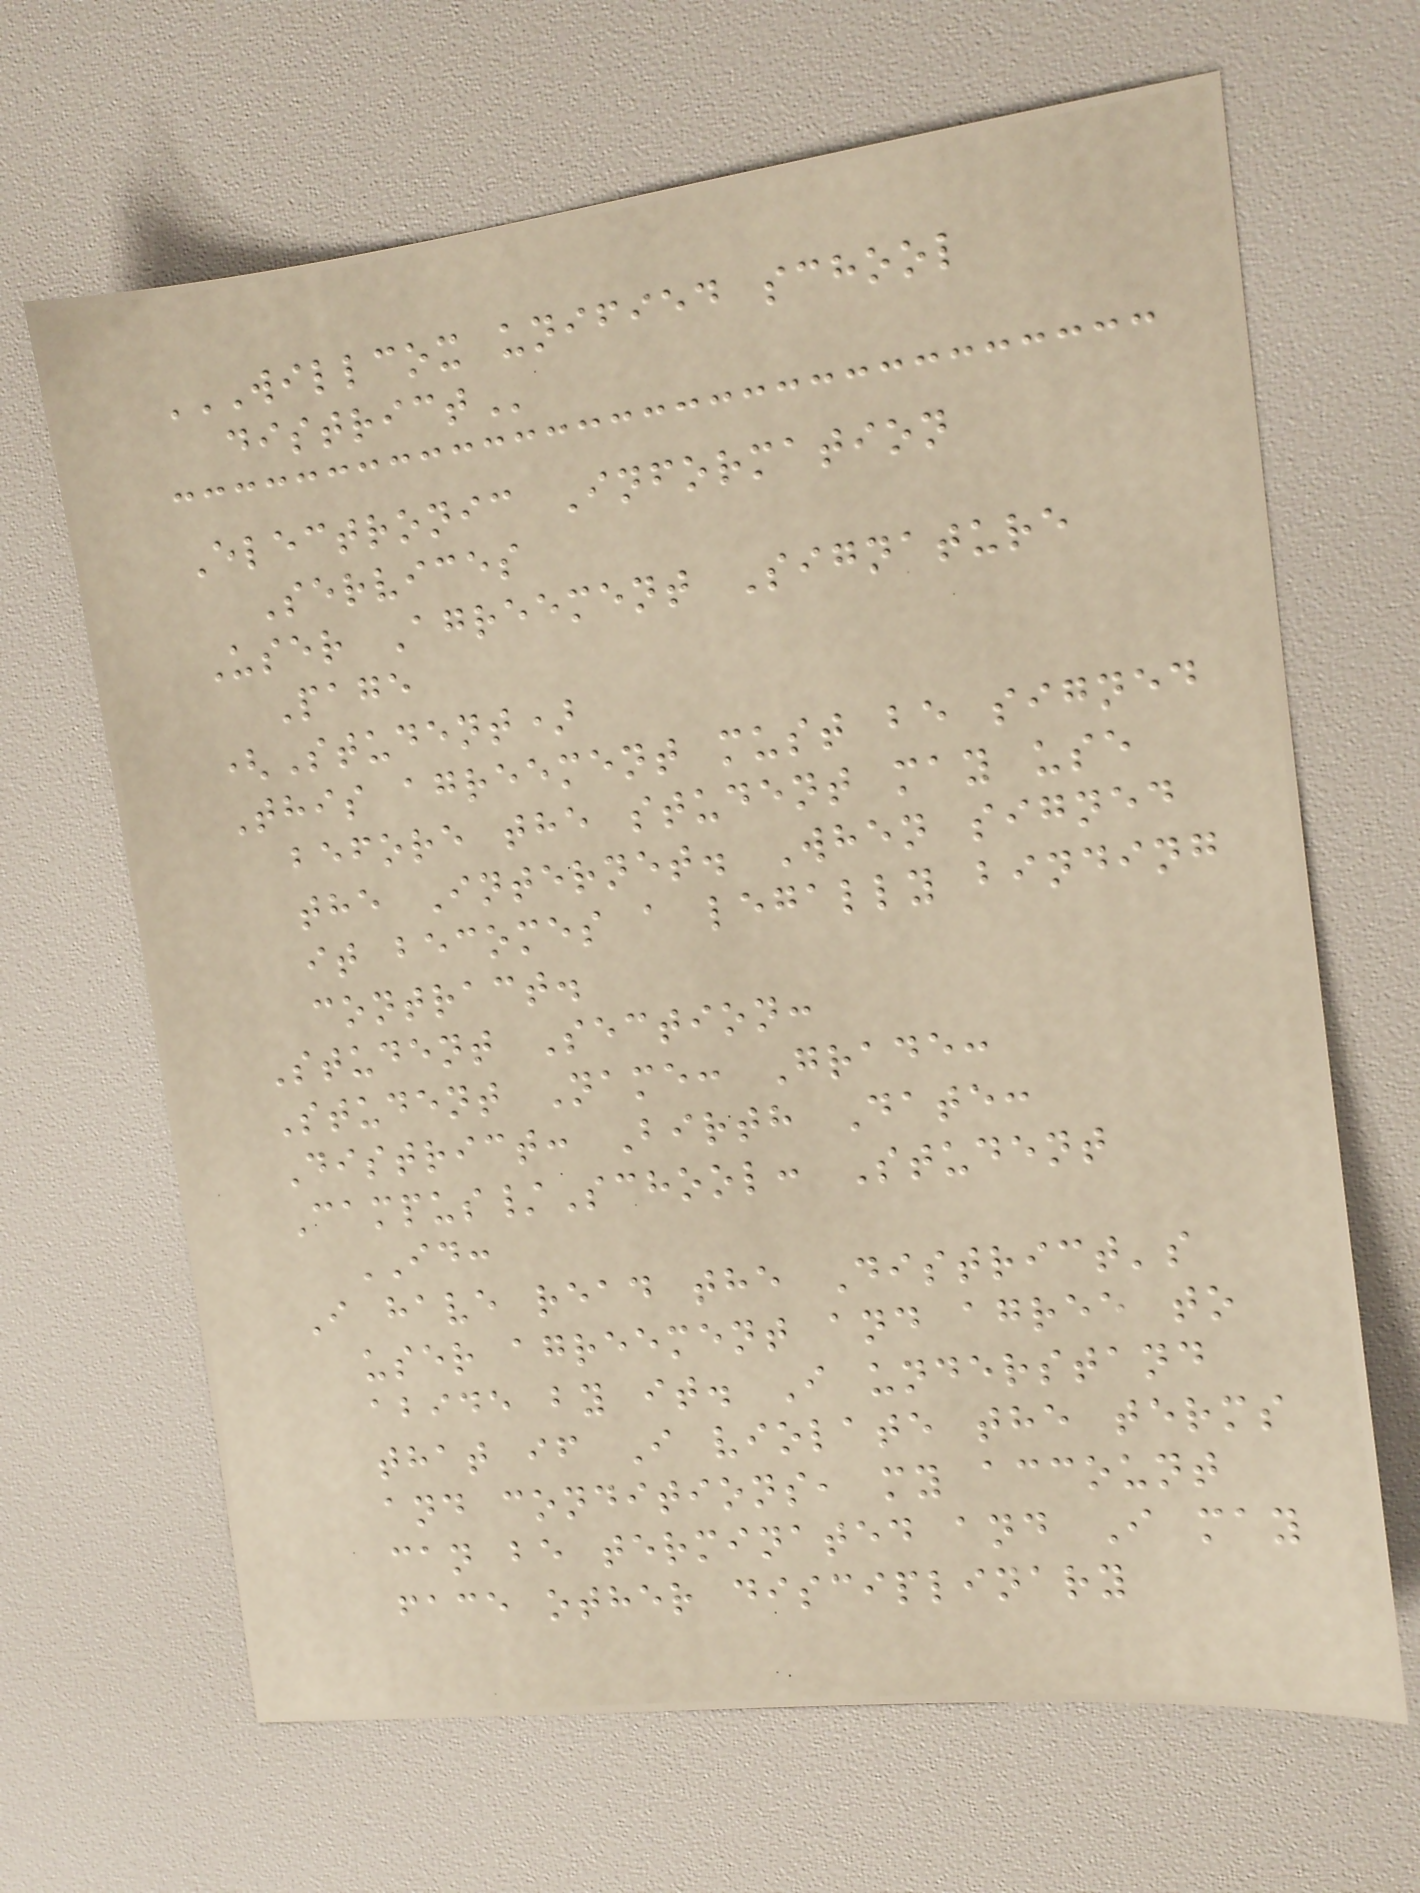WILLCOX UNIFIED SCHOOL
DISTRICT
Electronic Information
Services
User Agreement Signature
Page
(Student)
This agreement must be signed
before the student may use
the Internet. When signed
it becomes a legally binding
contract.
Student Section:
Student Name: Grade:
District: Birth Date:
Campus/School: Student
ID:
I have read the District's
user agreement and agree to
abide by it. I understand
that if I violate the terms
and conditions, my account
can be terminated and I may
face other disciplinary
